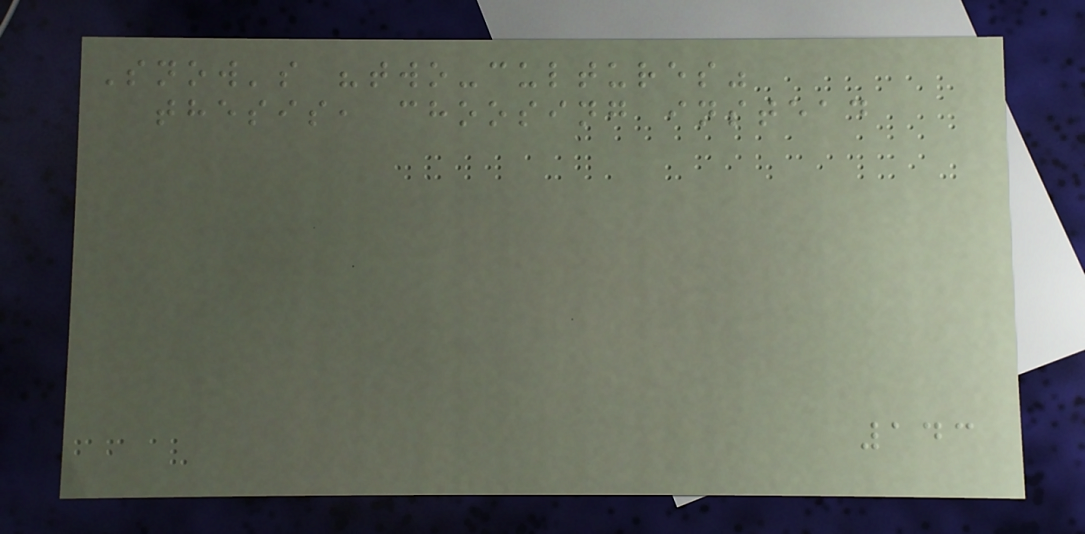Snow's "two-cultures"
thesis, choosing instead
143
